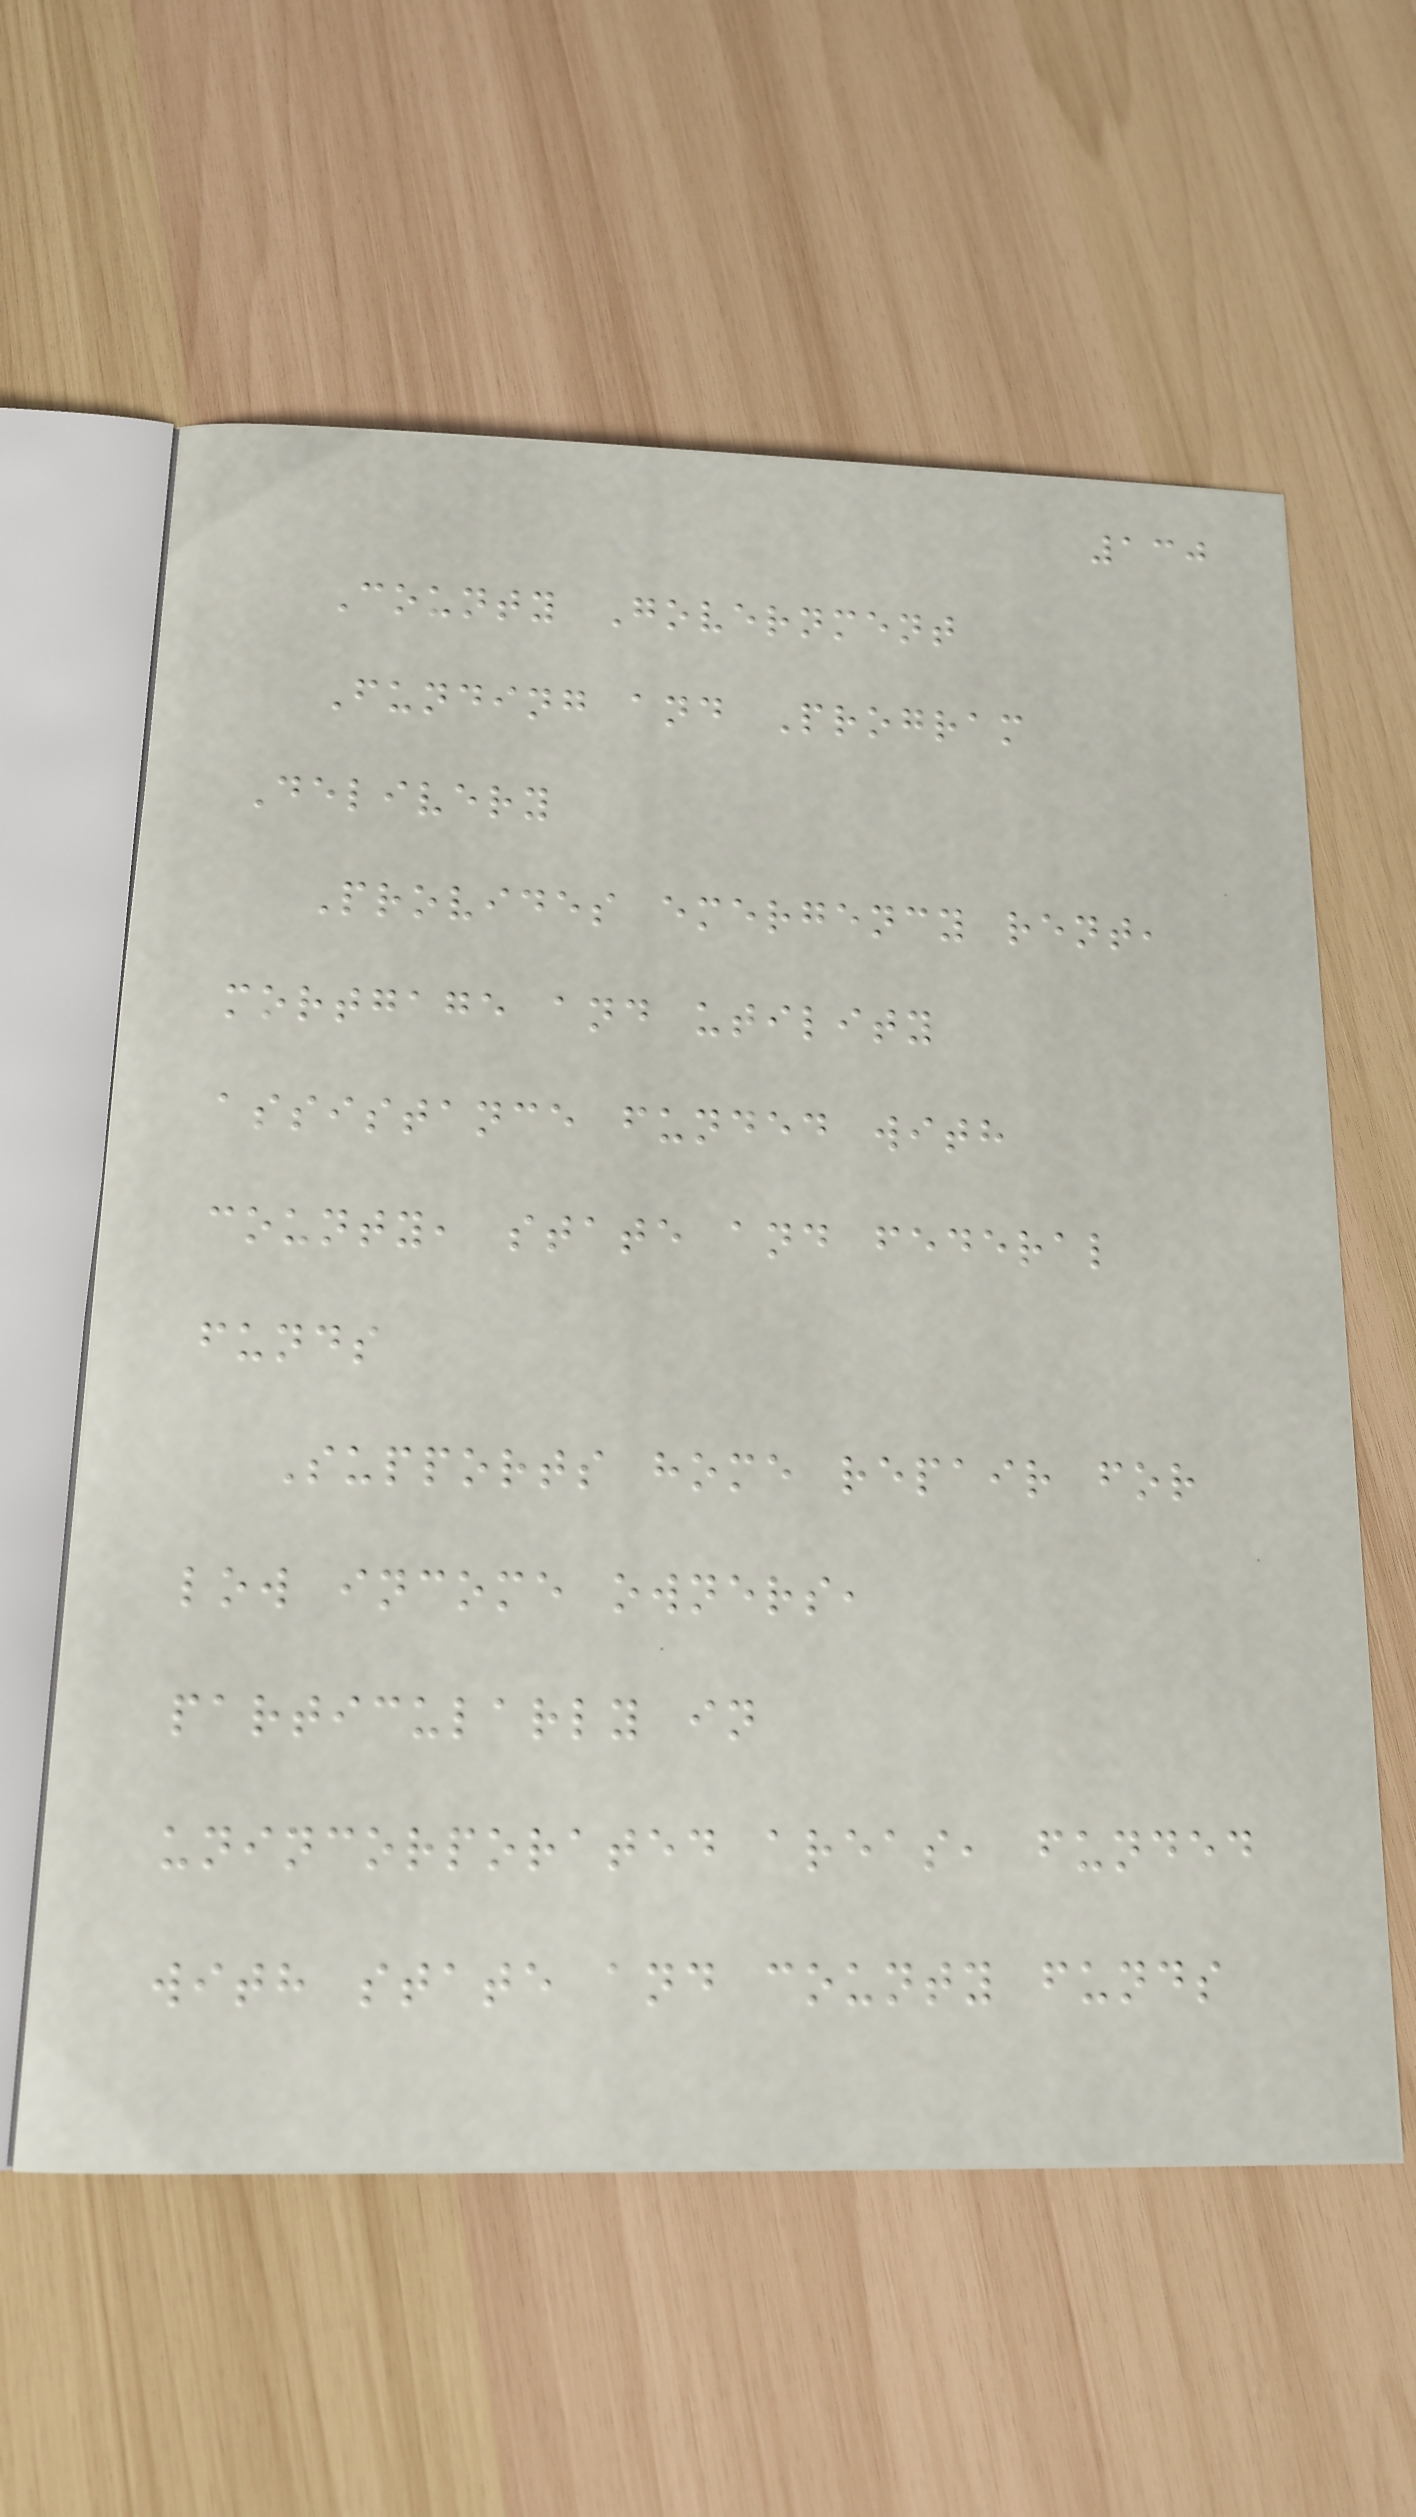130
County Government
Funding and Program
Delivery
Provides emergency rent,
mortgage and utility
assistance funded with
county, state and federal
funds
Supports home repair for
low income owners,
particularly in
unincorporated areas, funded
with state and county funds
